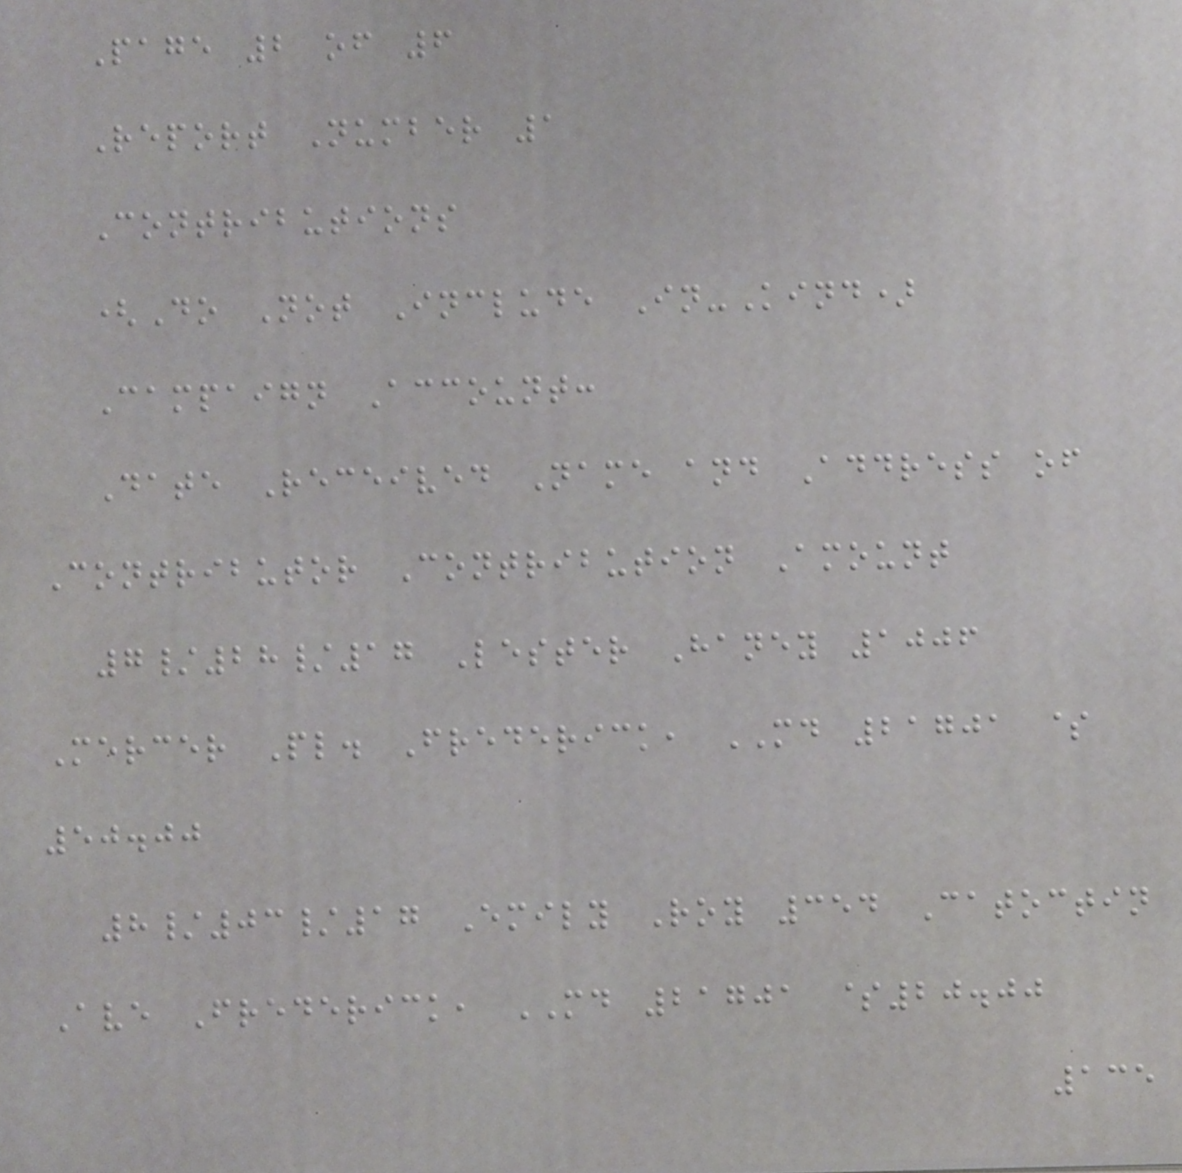Page 2 of 6
Report Number 1
Contributions
(Do Not Include In-Kind)
Campaign Account:
Date Received Name and Address of
Contributor Contribution Amount
7/28/17 Lester Haney 1006
Mercer Pl. Frederick, MD 21701 $
50.00
8/03/17 Emily Roy 354 Catoctin
Ave Frederick, MD 21701 $20.00
135
